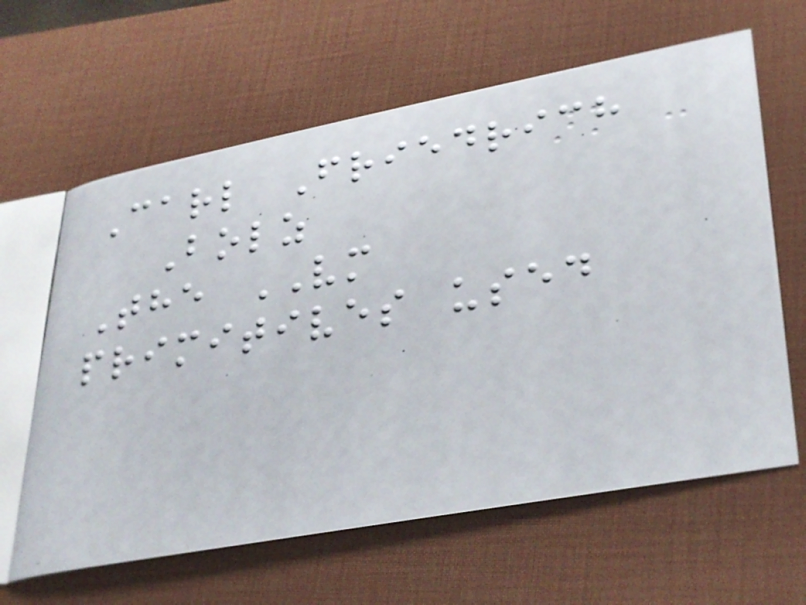Carl Friedrich
Bolz
The VM
primitives used
